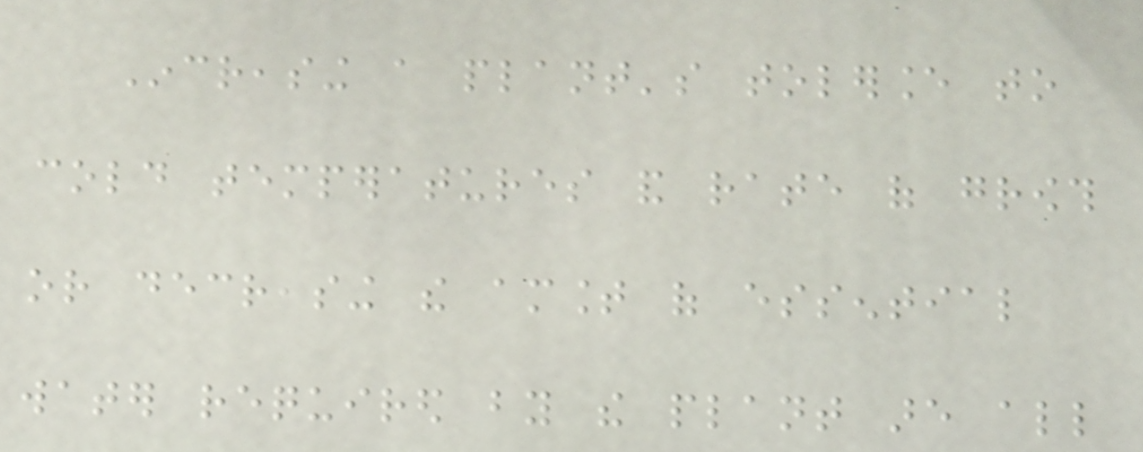Increasing a plant's tolerance to
cold temperatures and rate of growth
or decreasing the amount of essential
water required by the plant are all
